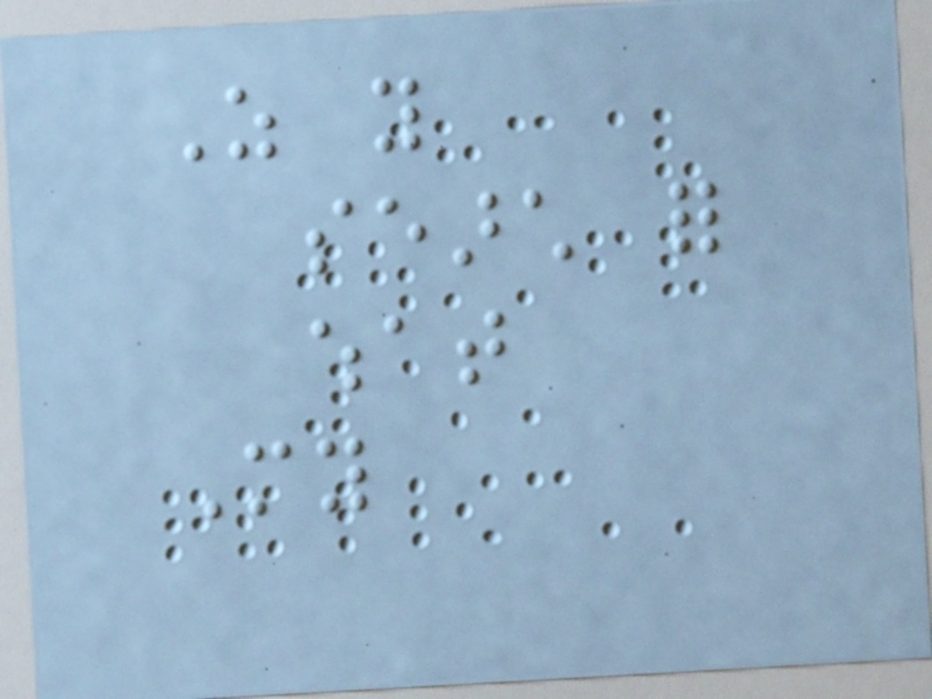As you
search for
what
My
